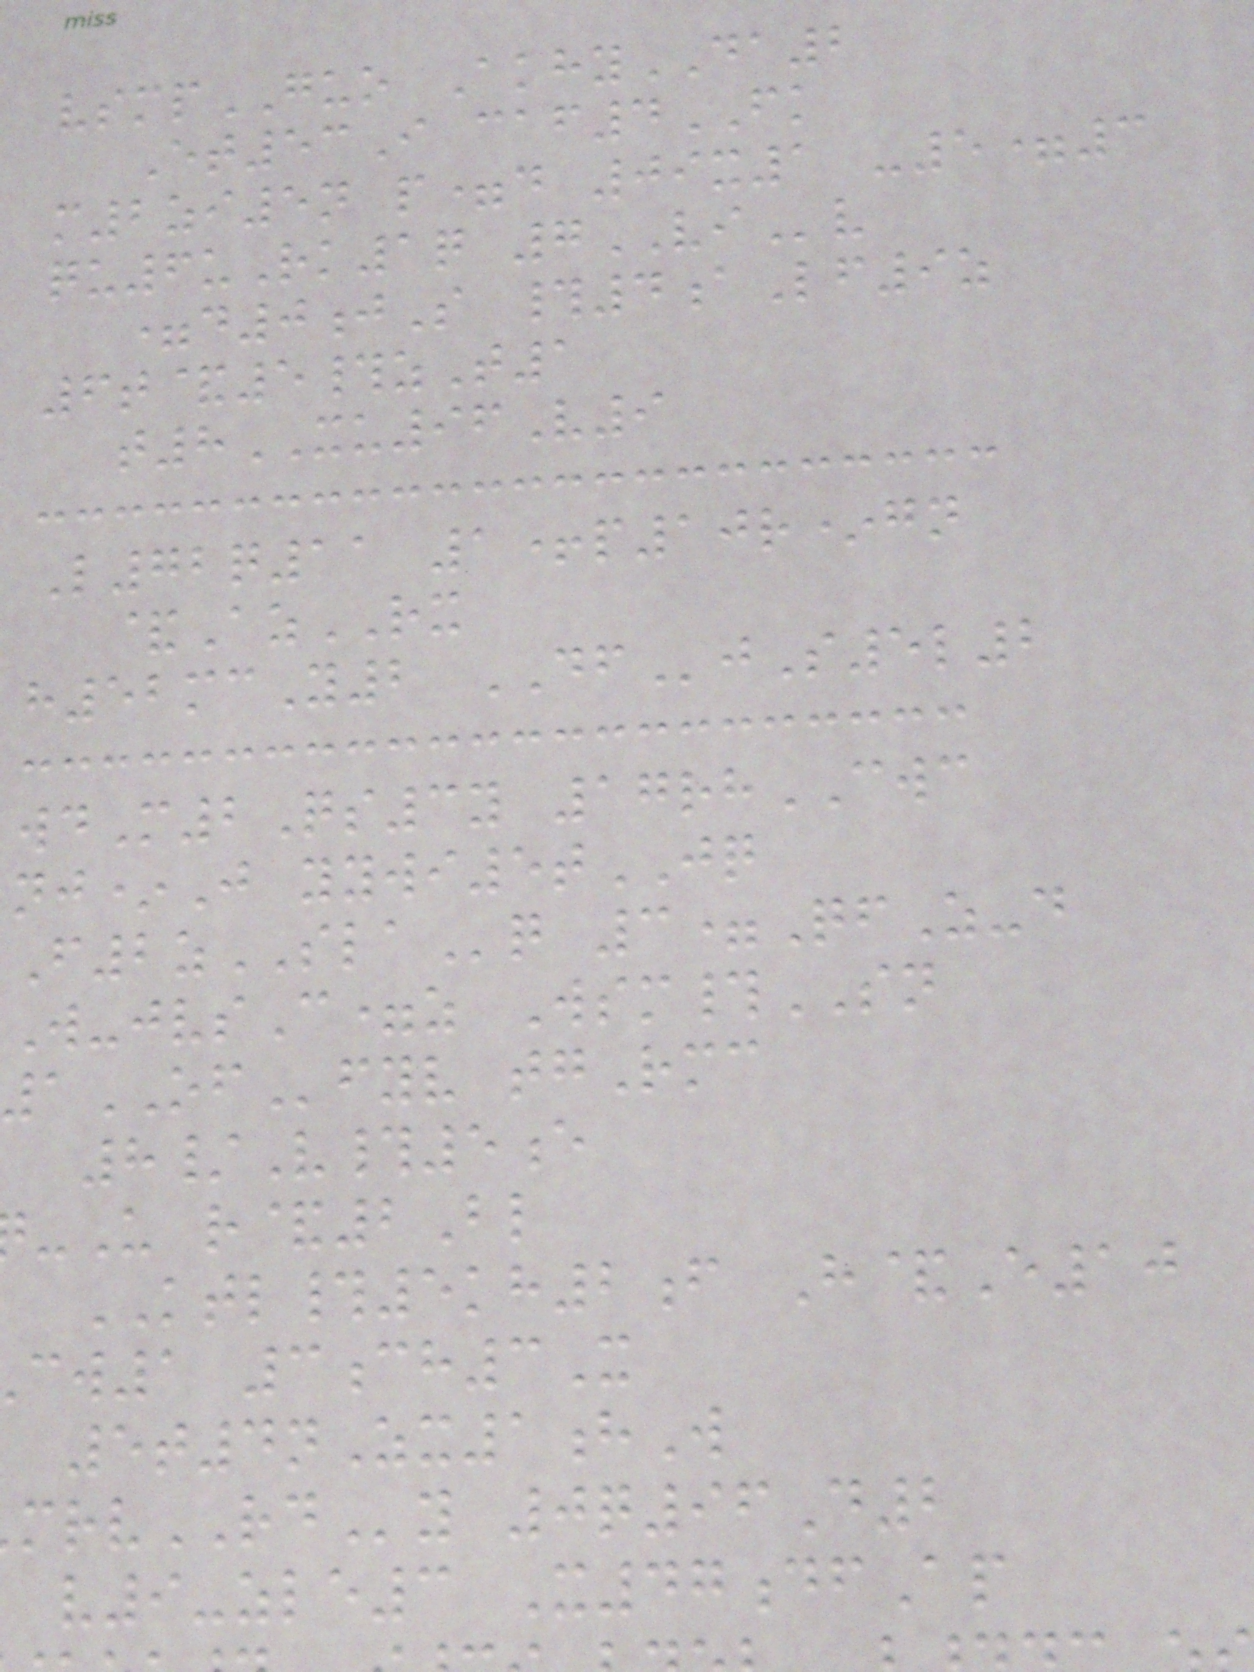vsmpGUO AkhyDA2
Et53I caf4FK
m2zi5n p=d 09x1 -5=3
qu6uRk1q 7VIv
=d0jS #4aLf9z
6t&5#zT1
t8XU96V9
L72q11 1+p10r*gn
&AzRX
h52mcY2 DFjS5l2
wdM2Qs3y 17rhCWC
nj*J yywi5tJQ
F2zSLAq 3=QfZ-d
W-jvsC=z Wsm#SN
1OFfyv tgRmc
8/V#5e
-U r&2Bl
KTL#5kh2f H&E10
cw1 3ch3X
5t4nZx1hW
rvRDy 0q96D2
v9-zle3 X47dfAp
